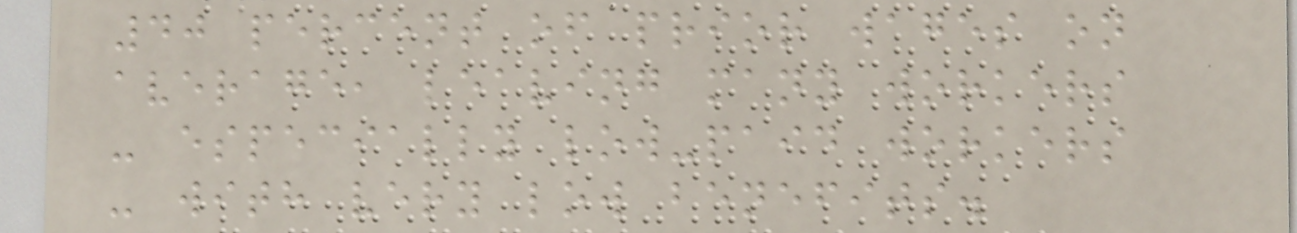40 percent of prior wages on
average, leaving many workers
- especially low-paid workers
- with very low benefits.
